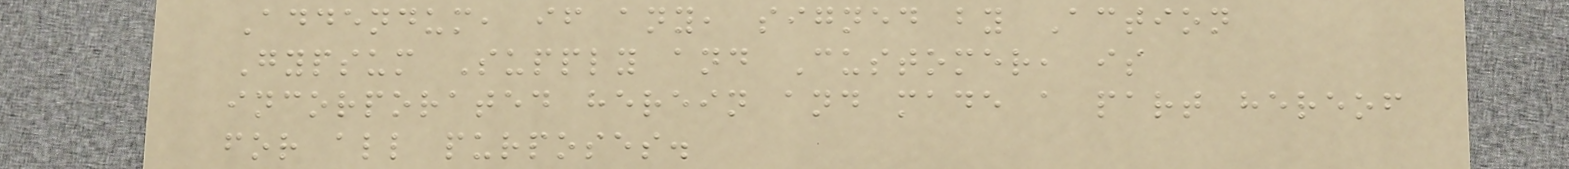Addendum, if any, signed by Action
Gypsum Supply and Customer, is
incorporated herein and made a part hereof
for all purposes.
